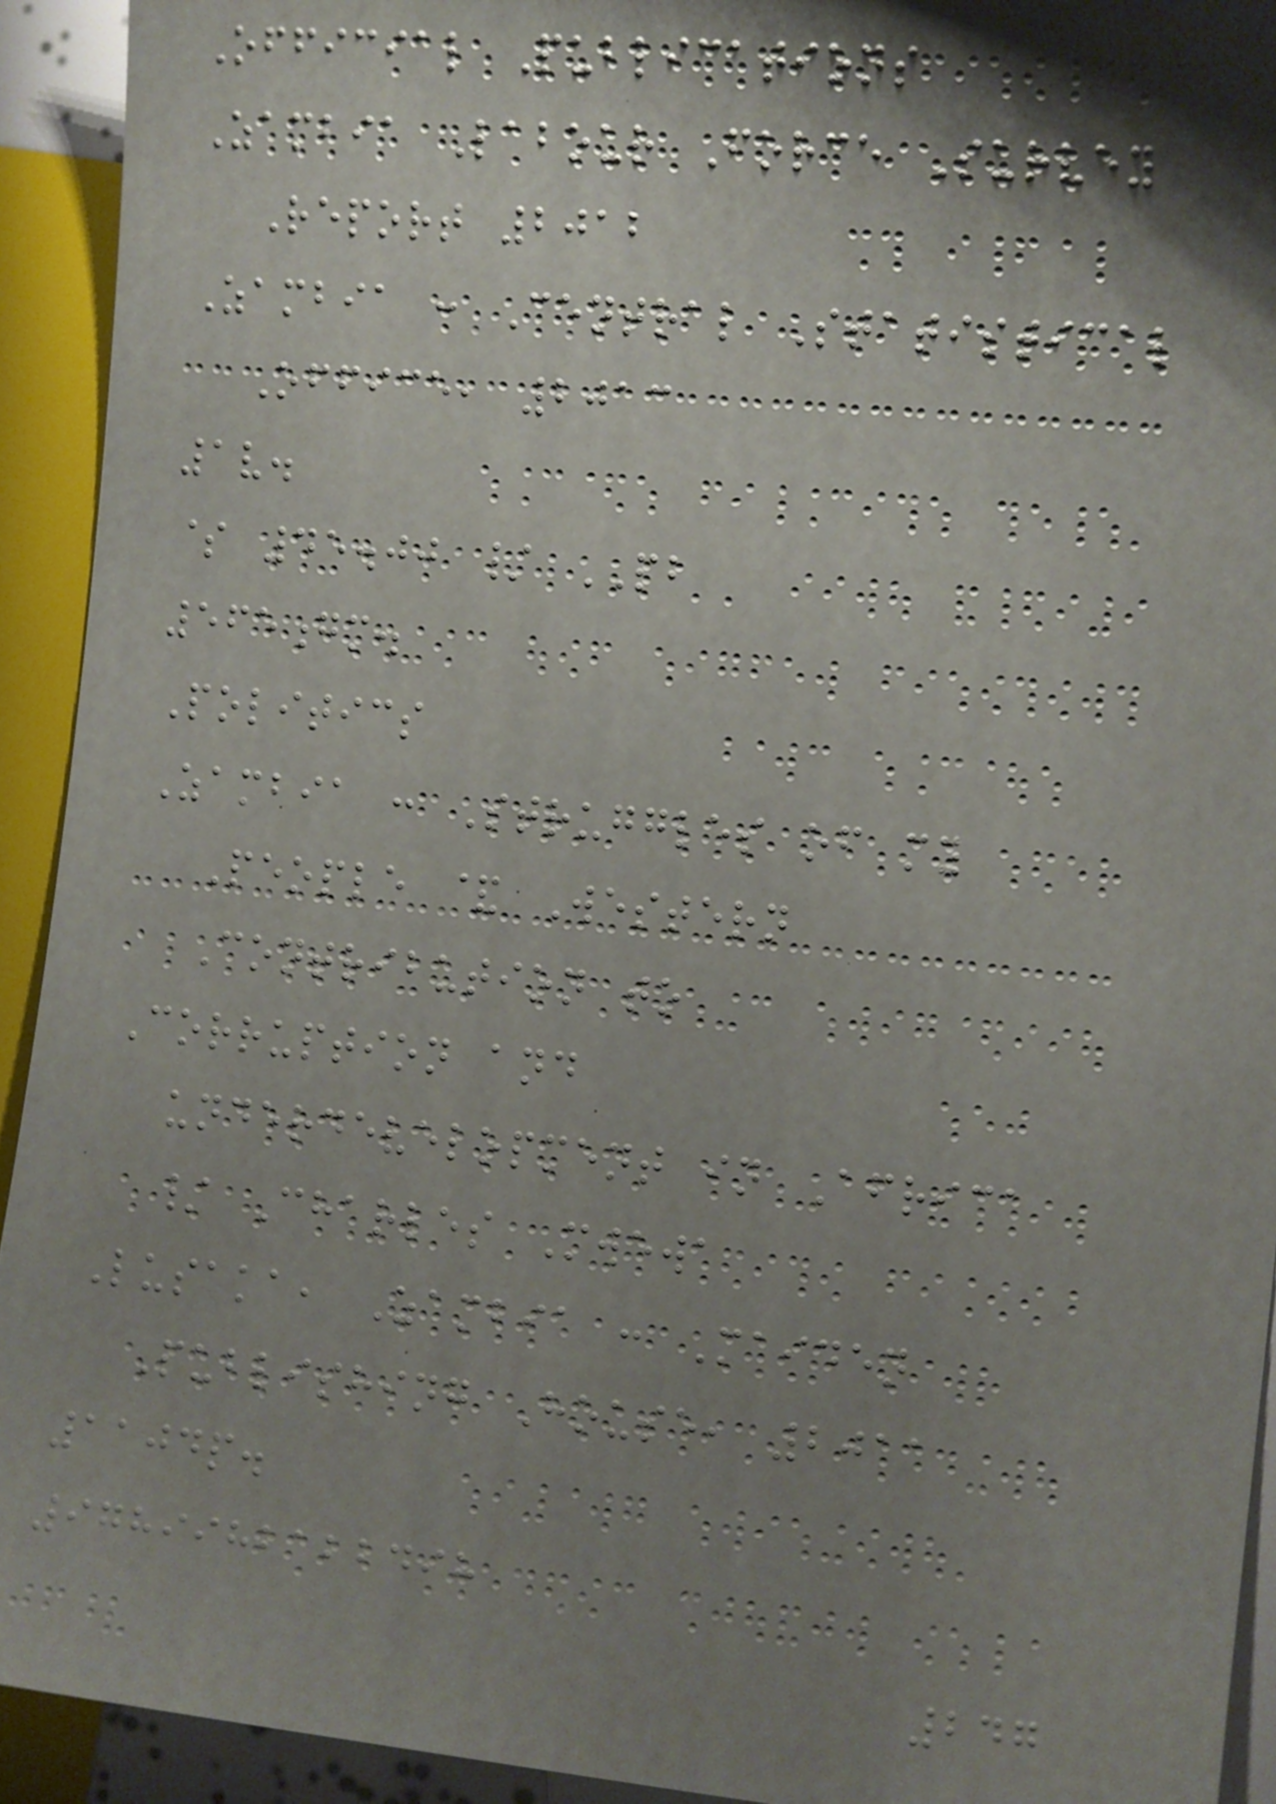Official Publications
Zambia Labour Force Survey
Report 2012
Zambia : Central Statistical
Office, 2013
1v.
$ 45.00 / PB
565gm.
Politics
Zambia : Struggles of my
People & Western
Contribution to
Corruption and
underdevelopment in Africa
/ Charles Mwewa
Lusaka, Zambia : Maiden
Publishing House, 2011
1104p.
9789982122498
247
